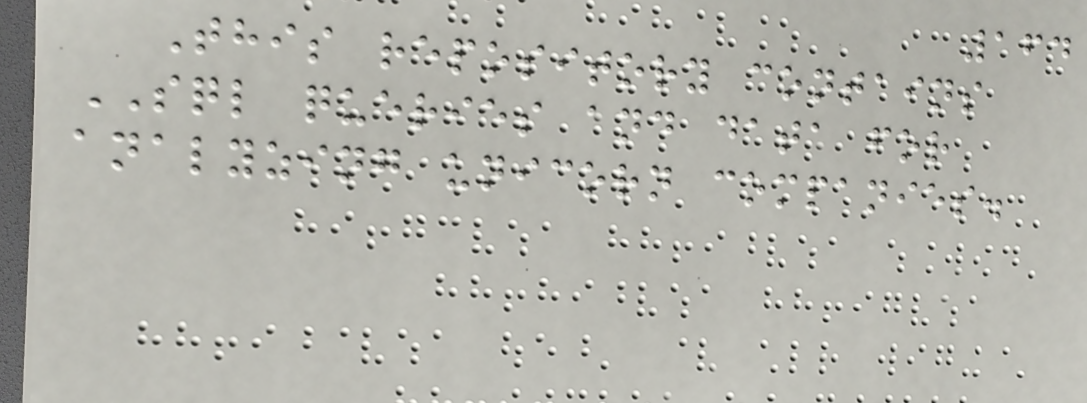164
This repository contains
SQL queries and data for
analyzing unicorn companies.
